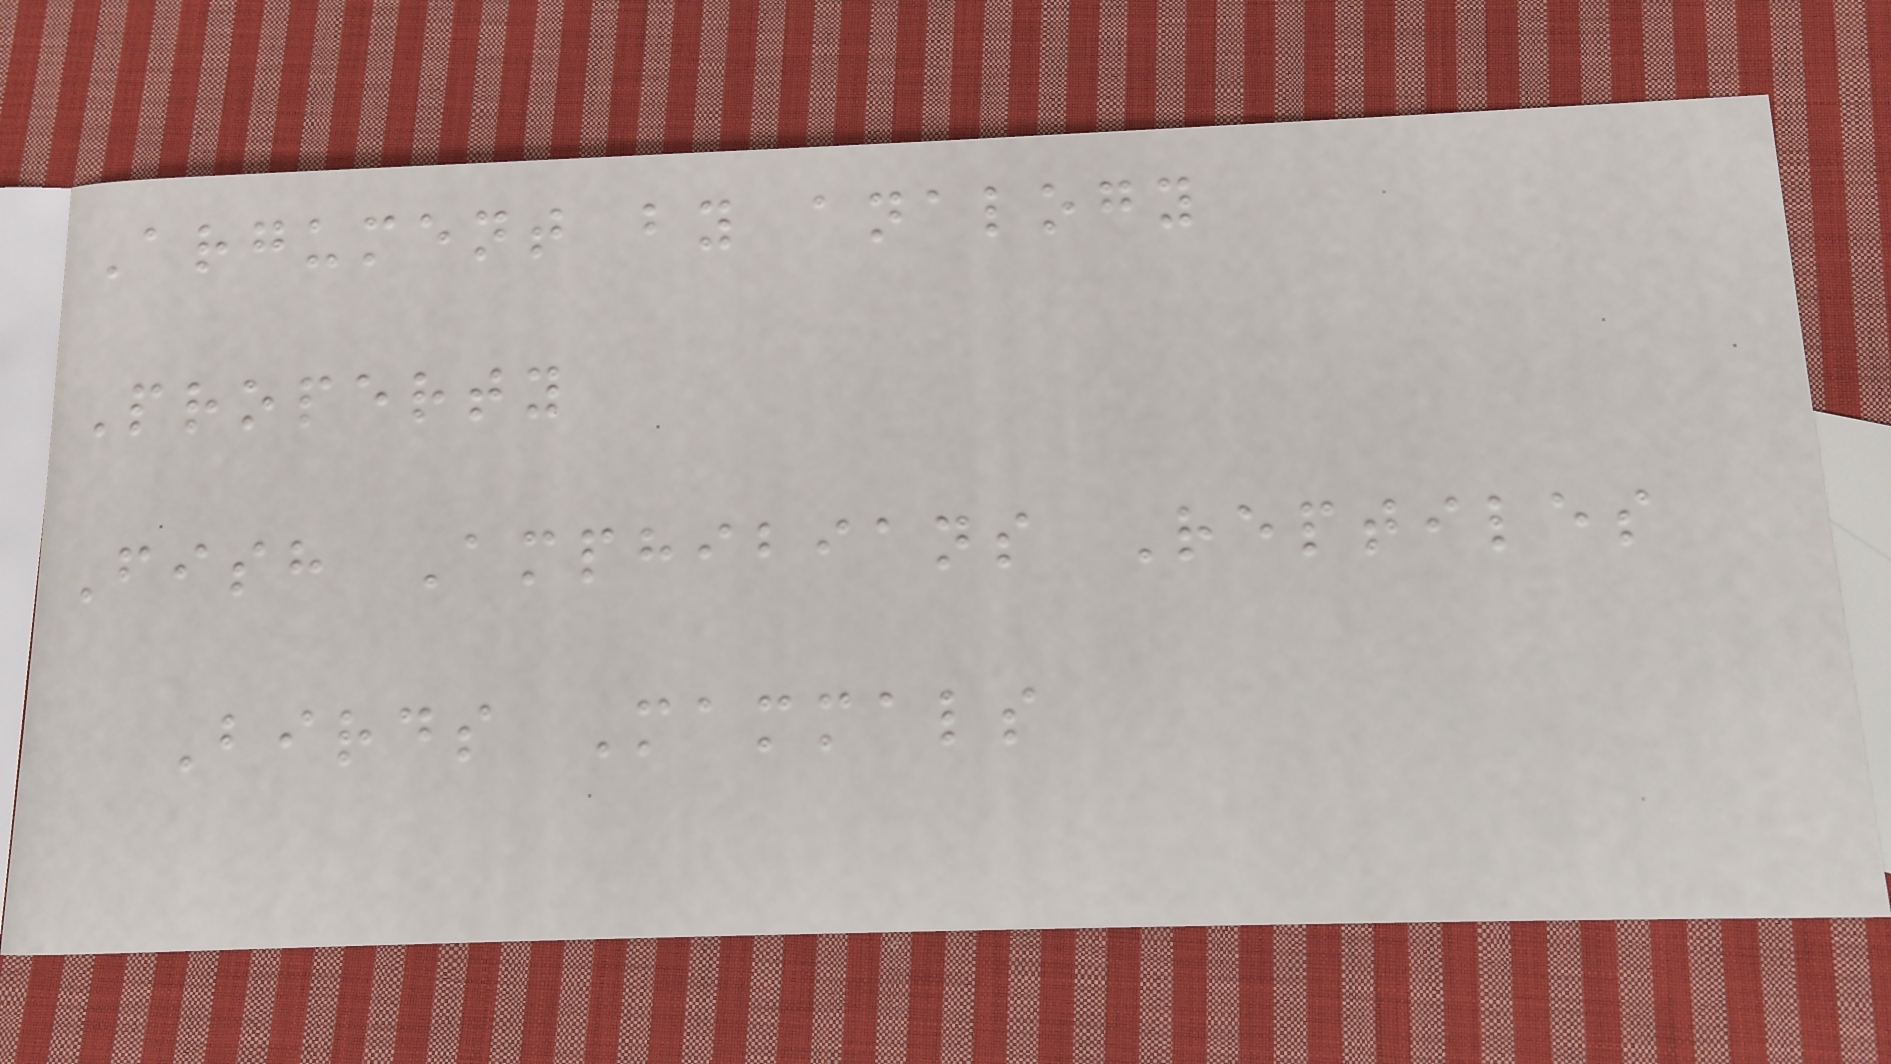Argument by analogy
Property
Fish Amphibians Reptiles
Birds Mammals
